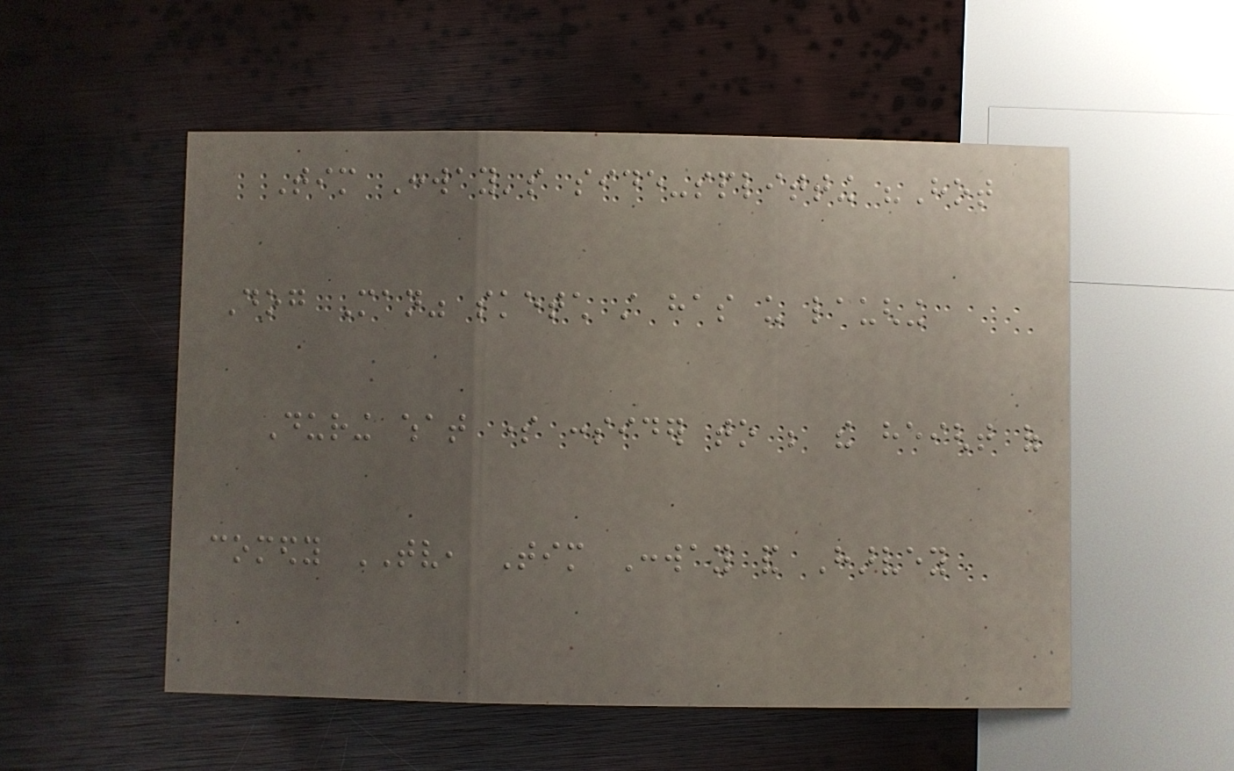Tim Conway's side-splitting "Hot
Dog Man" sketch still has us laughing
During what some consider to be the height of
comedy TV, Tim Conway and Harvey
